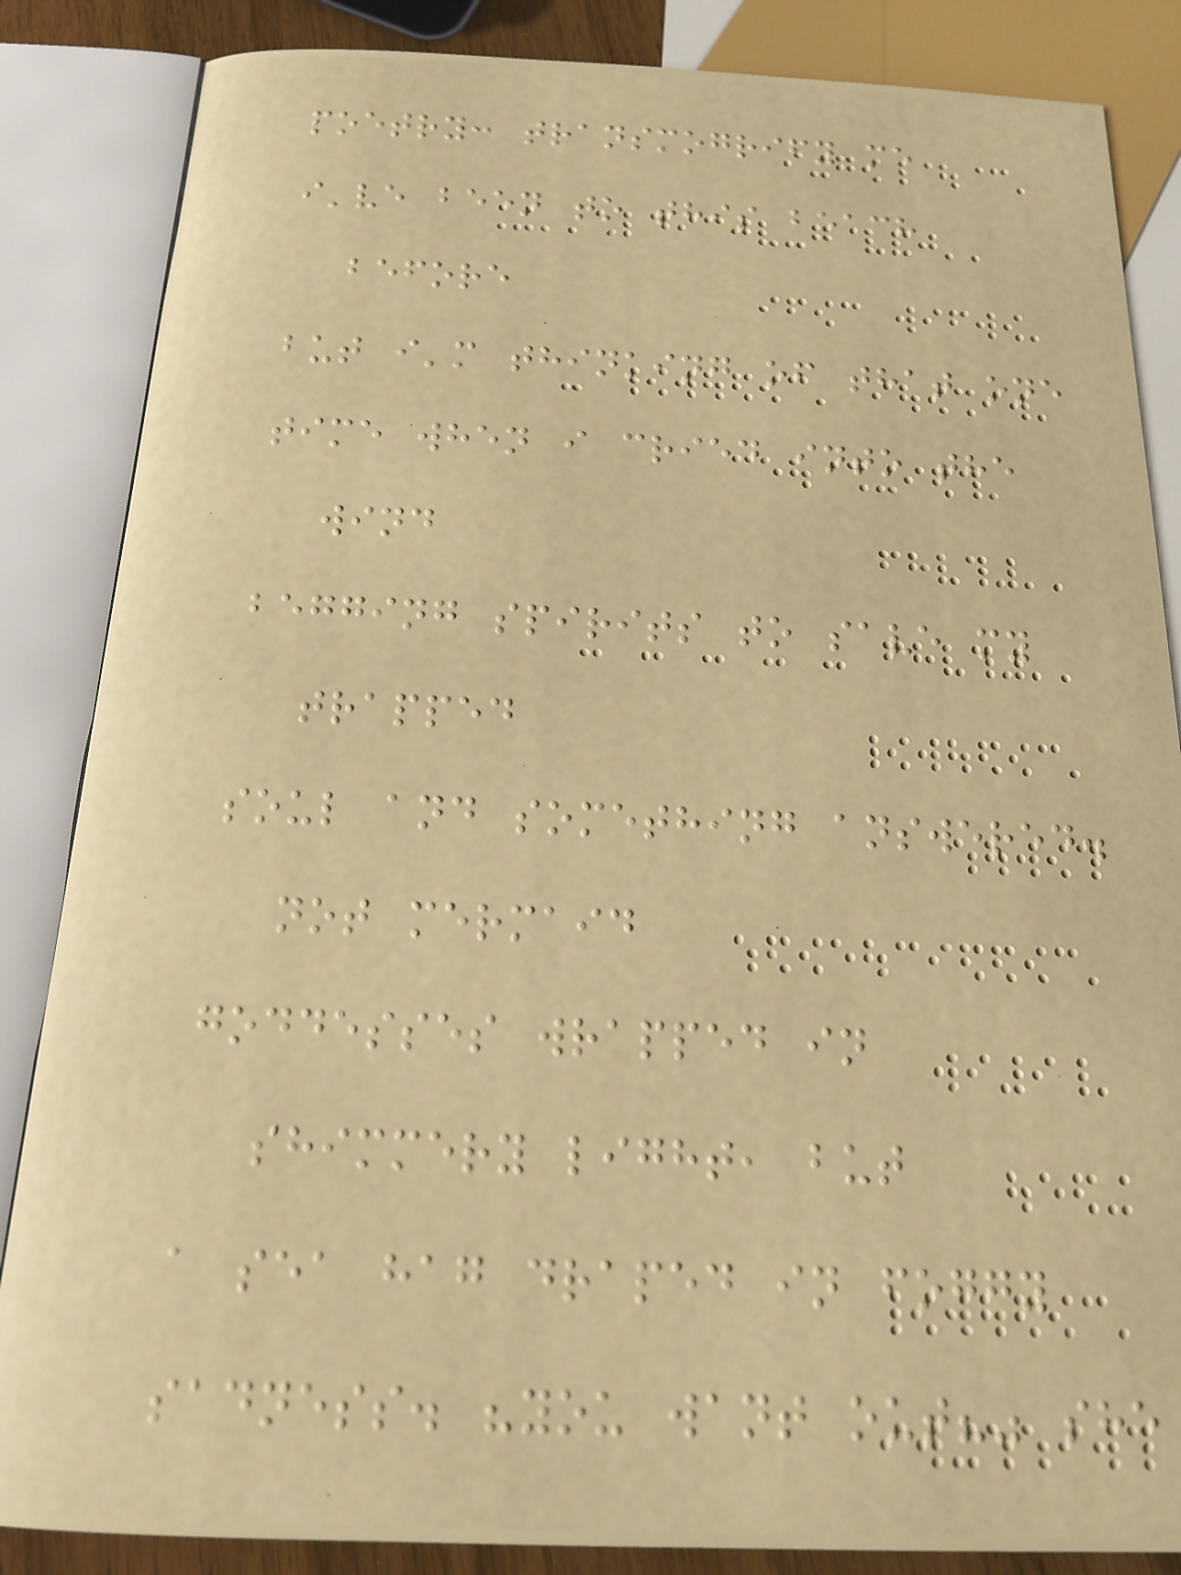poetry: transmogrify me
i've been to this beach
before
but i'm thinking of that one
time when i cried into the
wind
begging spirits to save my
trapped
soul and something answered.
not mermaid
goddesses wrapped in
shimmery light, but
a sea hag draped in foggy
sadness. "you want out?" she
